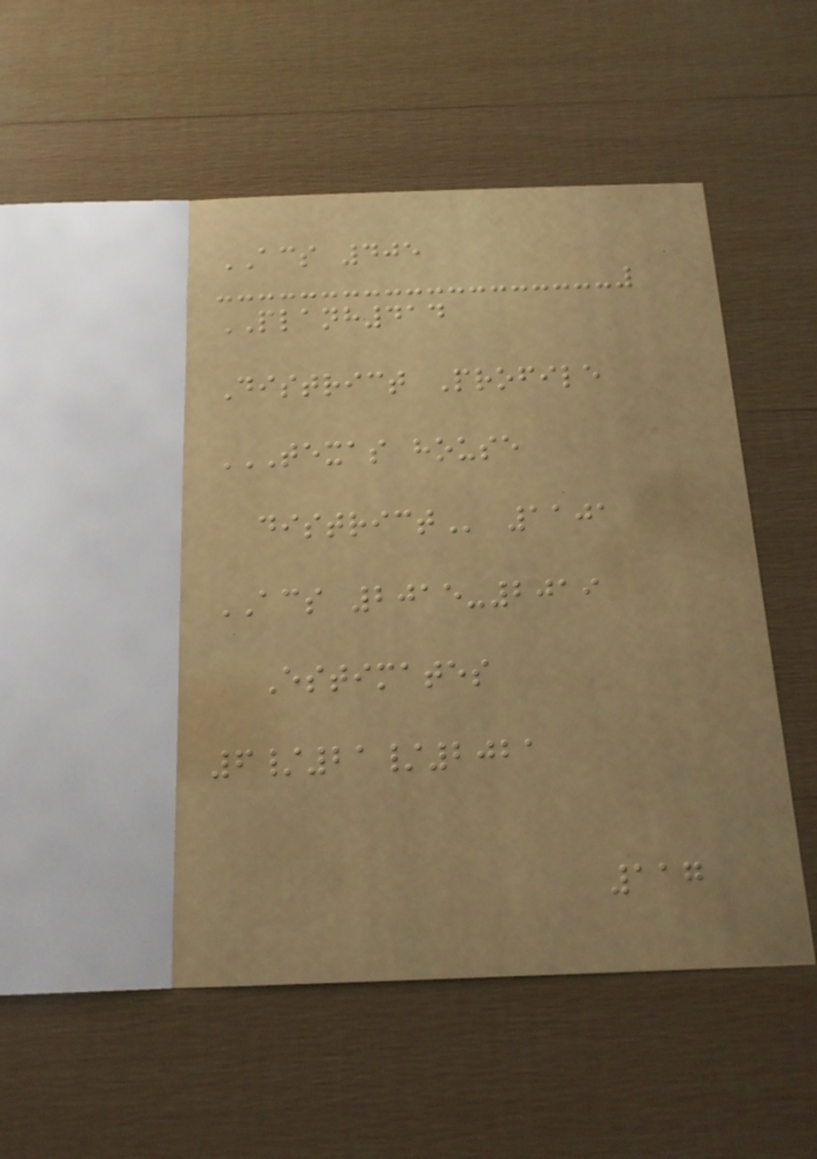ACS 405
PLANH414
District Profile
TEXAS HOUSE
DISTRICT 1101
ACS 2015-2019
Estimates
6/21/2021
117
